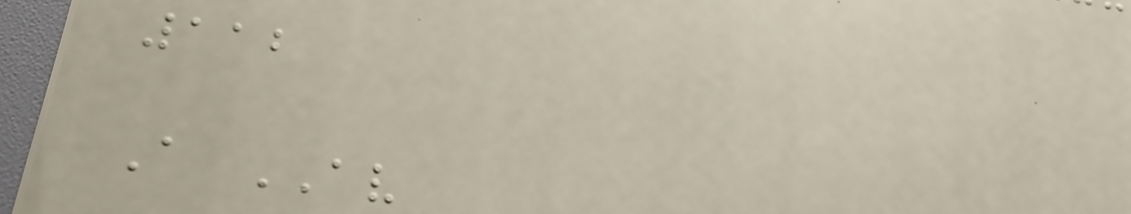112
A AV
